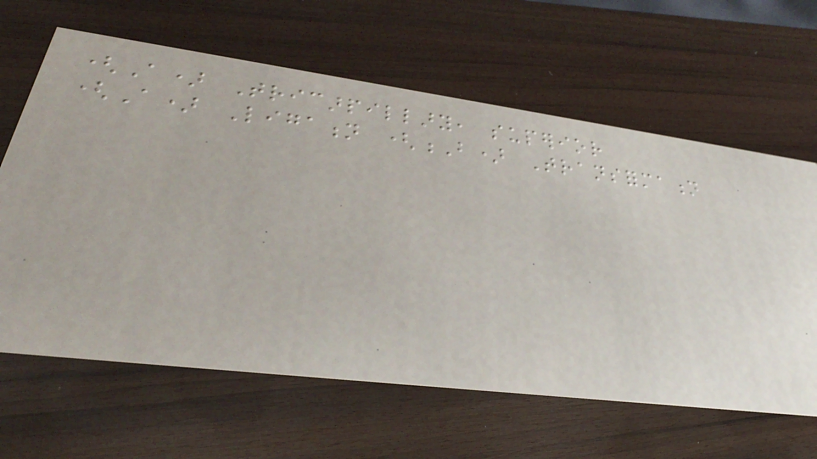(A) Tricarpillary, superior
(A) Ligation (B) Transformation
